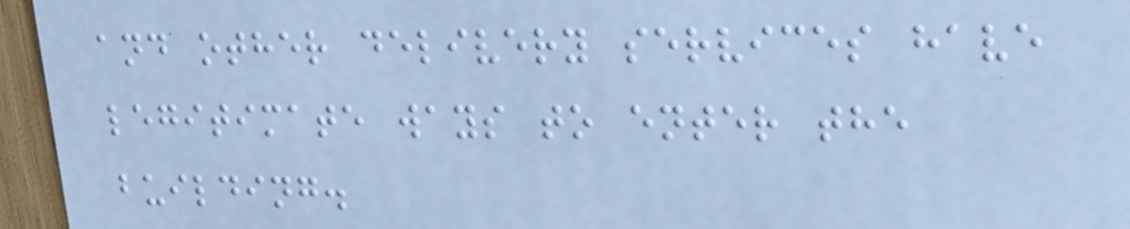and other delivery services have
legitimate ways to enter the
building.
